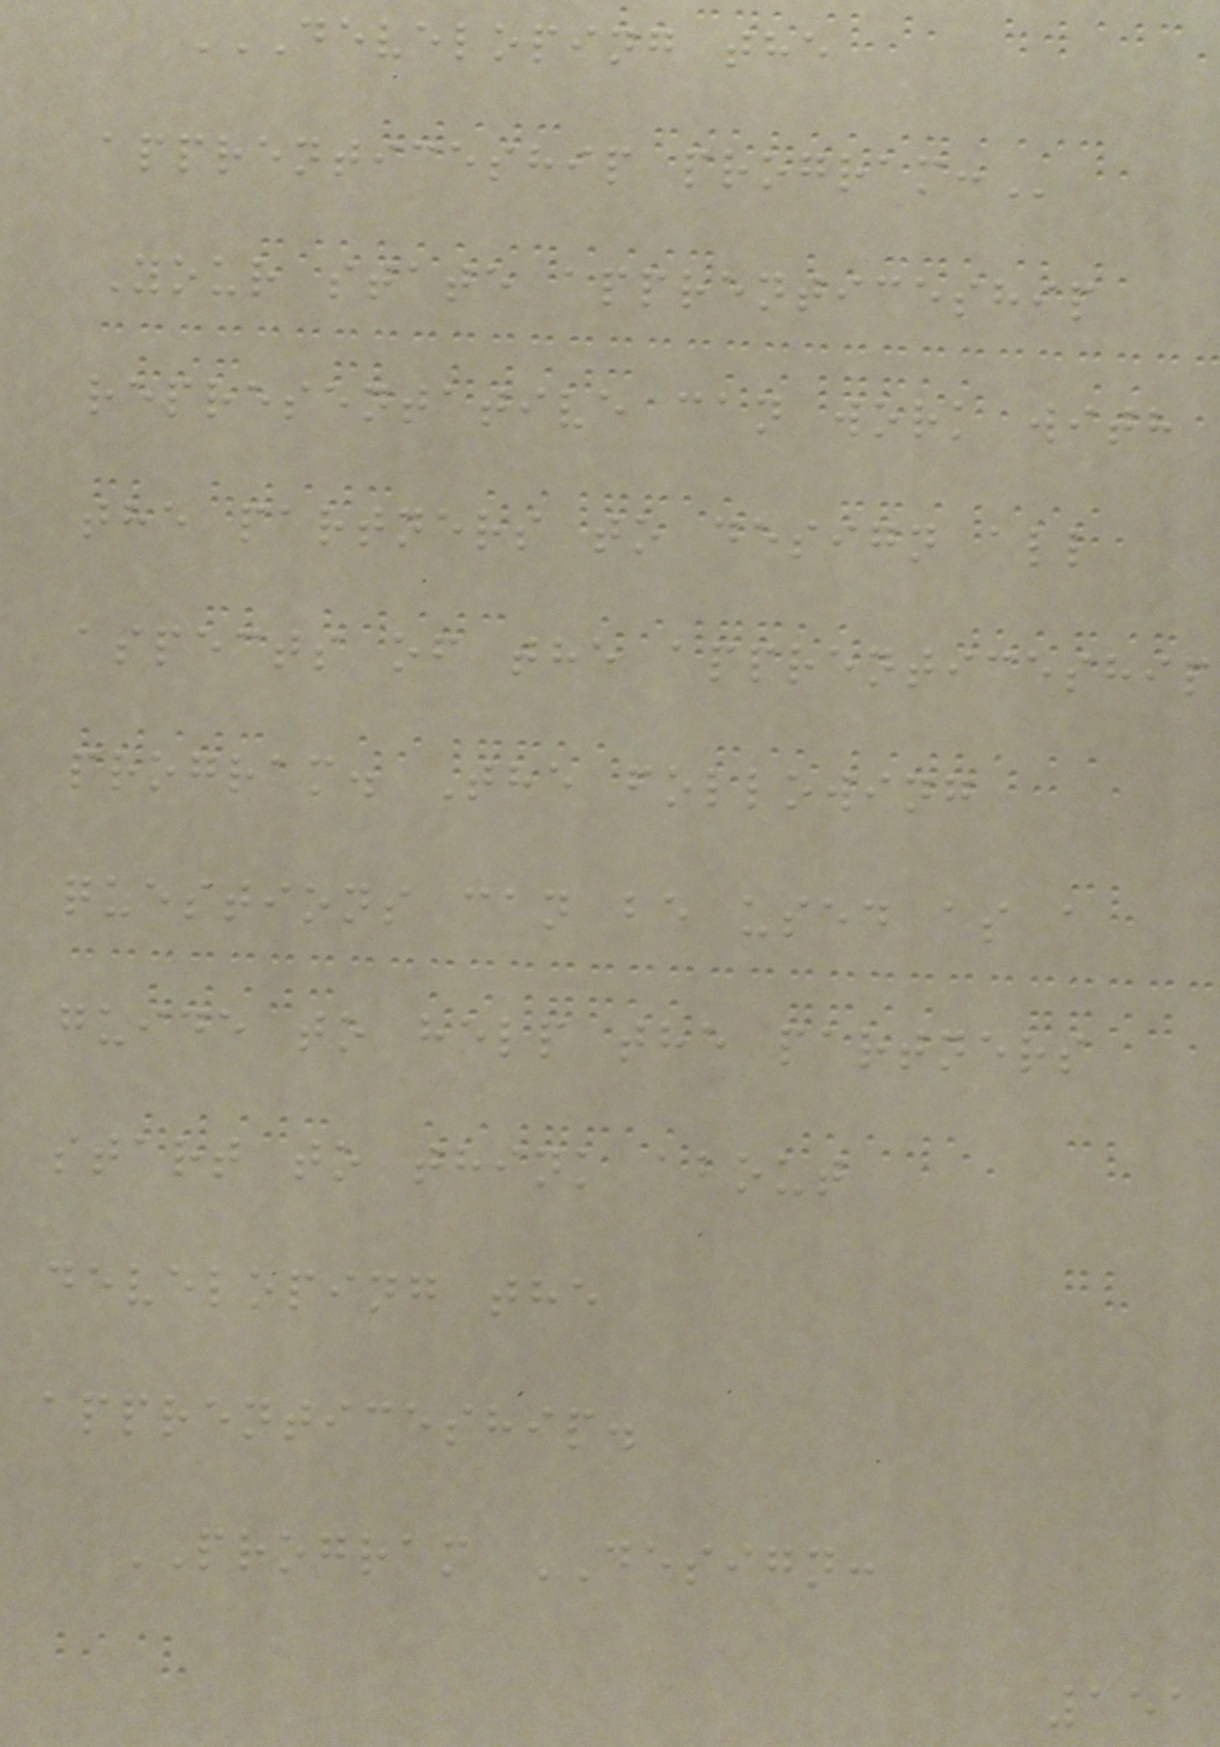DEVELOPING THE
APPRENTICESHIP PROGRAM:
Your state apprenticeship
representative can work with
the partners to design all
aspects of the apprenticeship
program. The following
questions can be used as a
guide to help the partners
start to think about
developing the
apprenticeship.
PROGRAM DESIGN:
151
